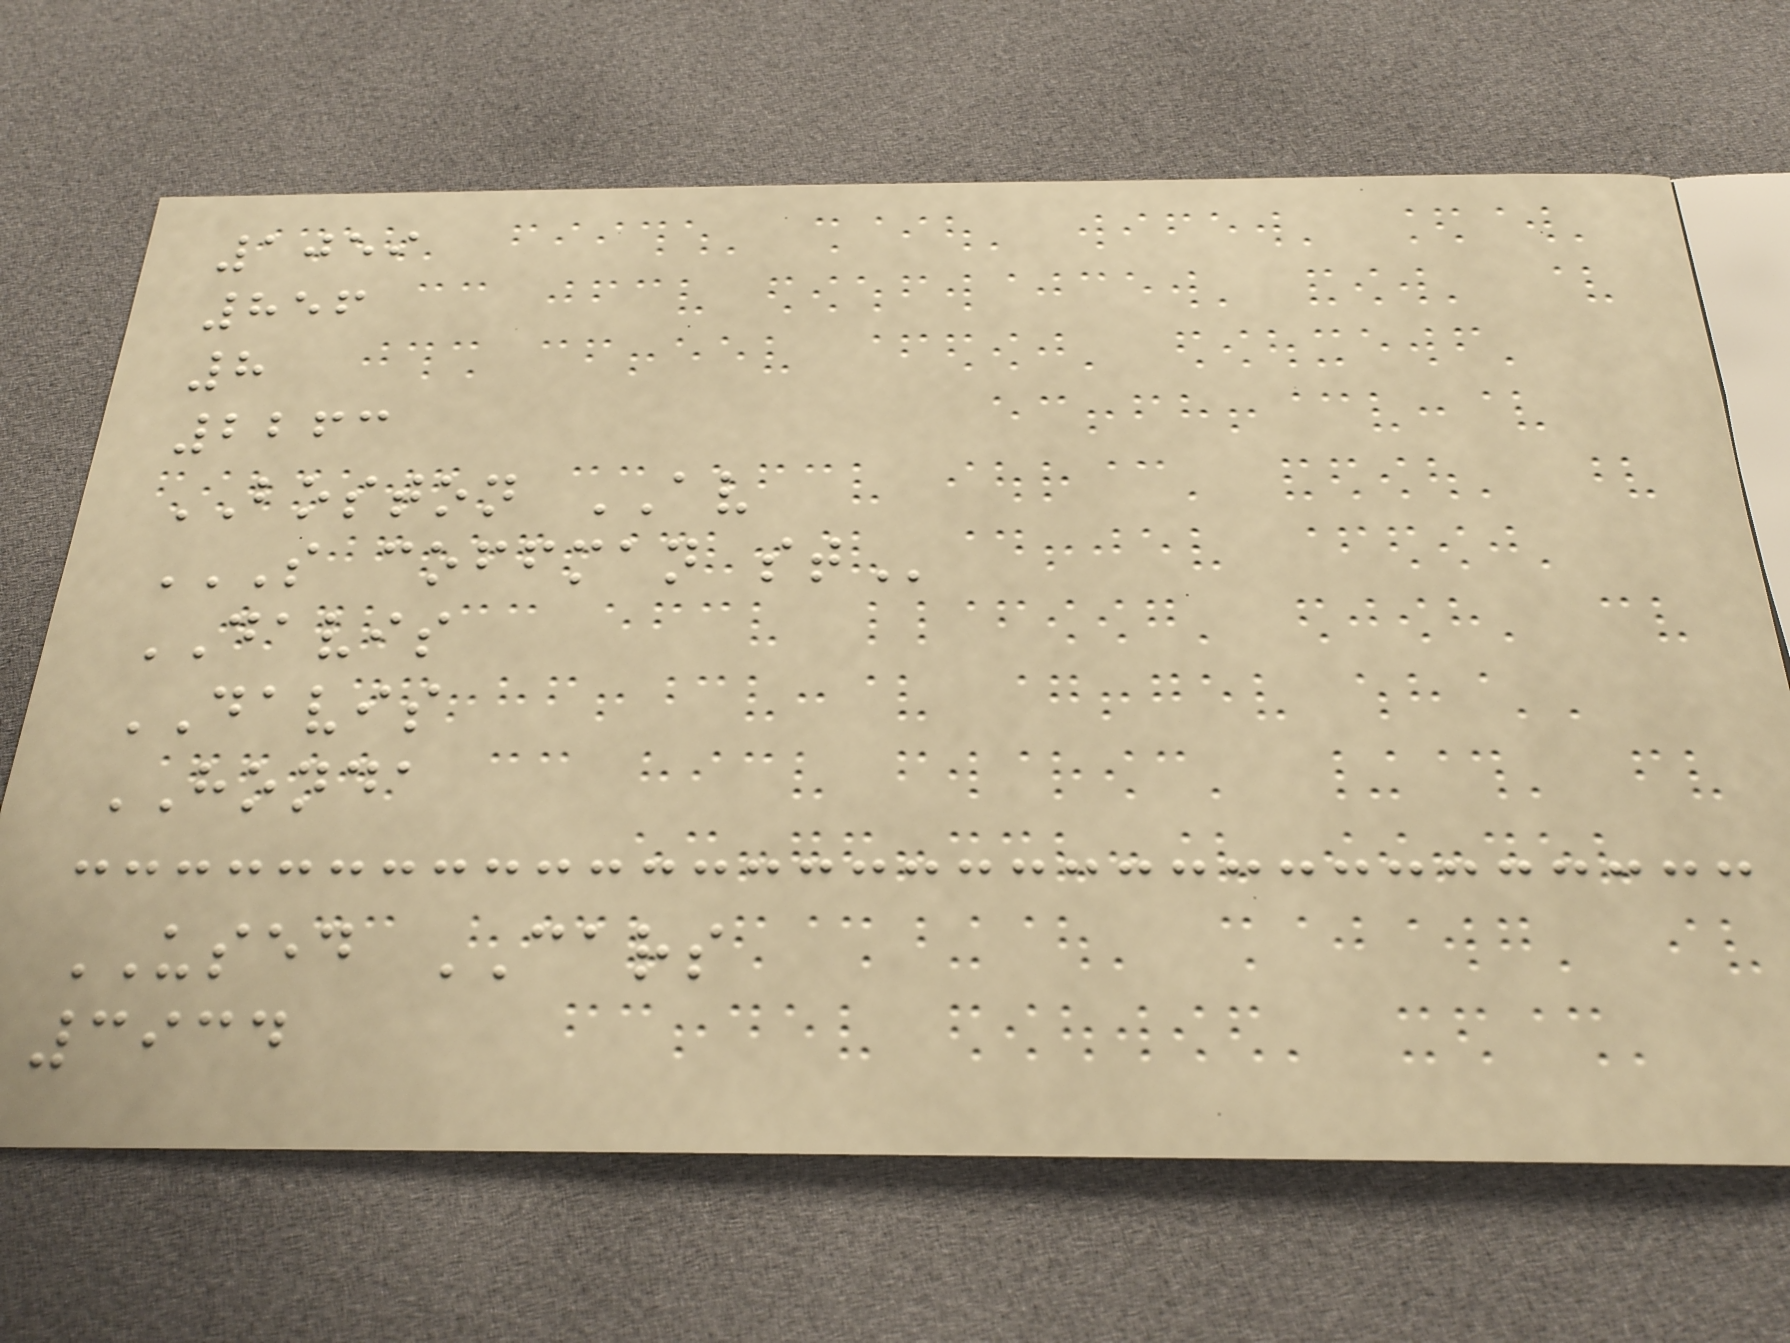1059
856
8
2263
BOSTON AV
S COFFMAN ST
DAVIS
DAVIS
HONDA
USED CARS
3934
